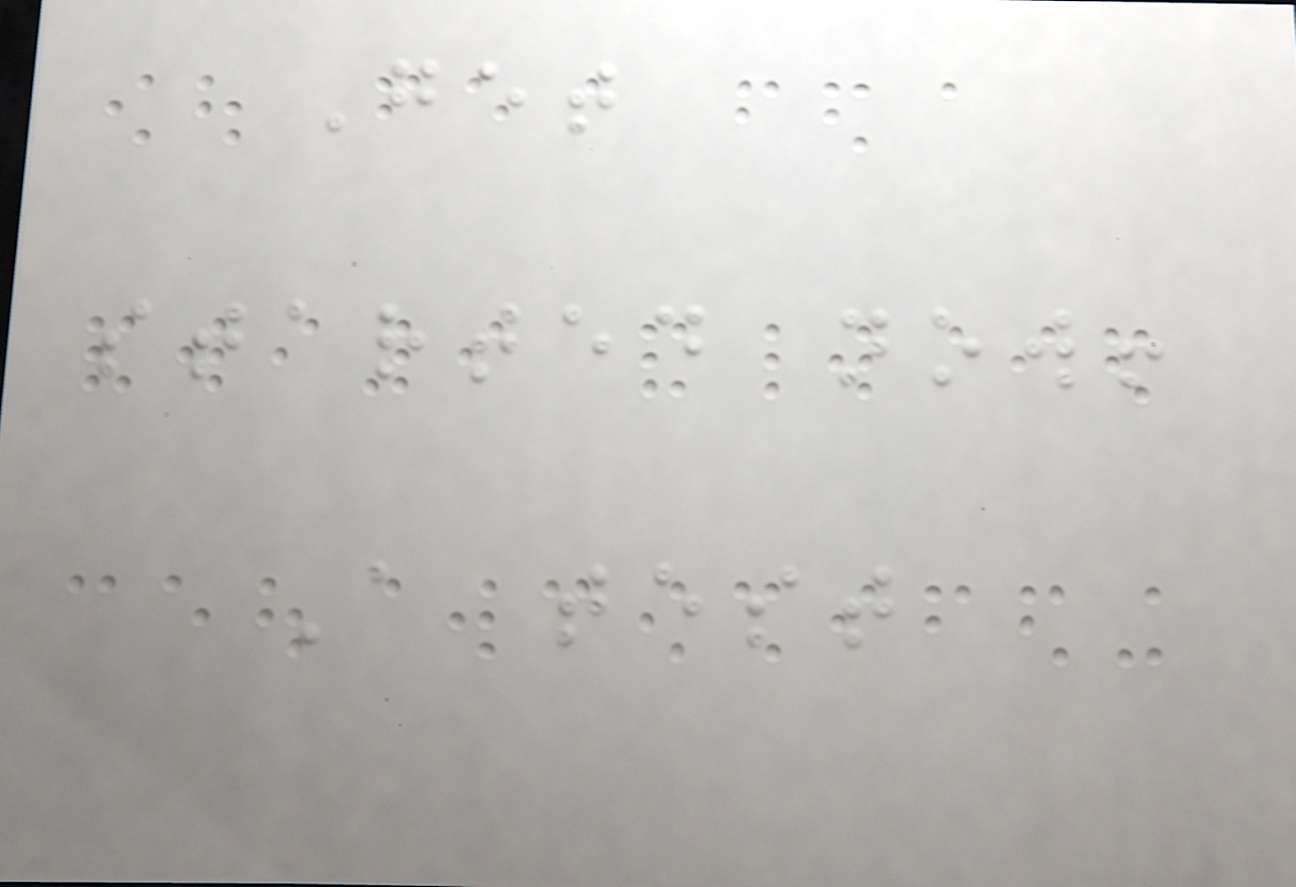Get
started now!
A test
